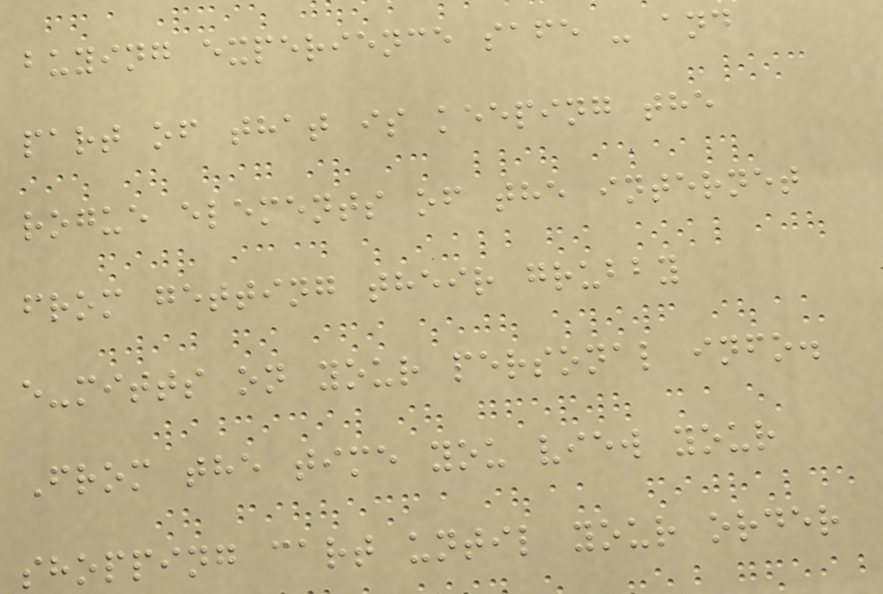buying experience safe - and
part of that is keeping the
rogue elements of the internet
from getting their grubby
e-mitts on your personal info.
From the time you view your
shopping cart until your order
